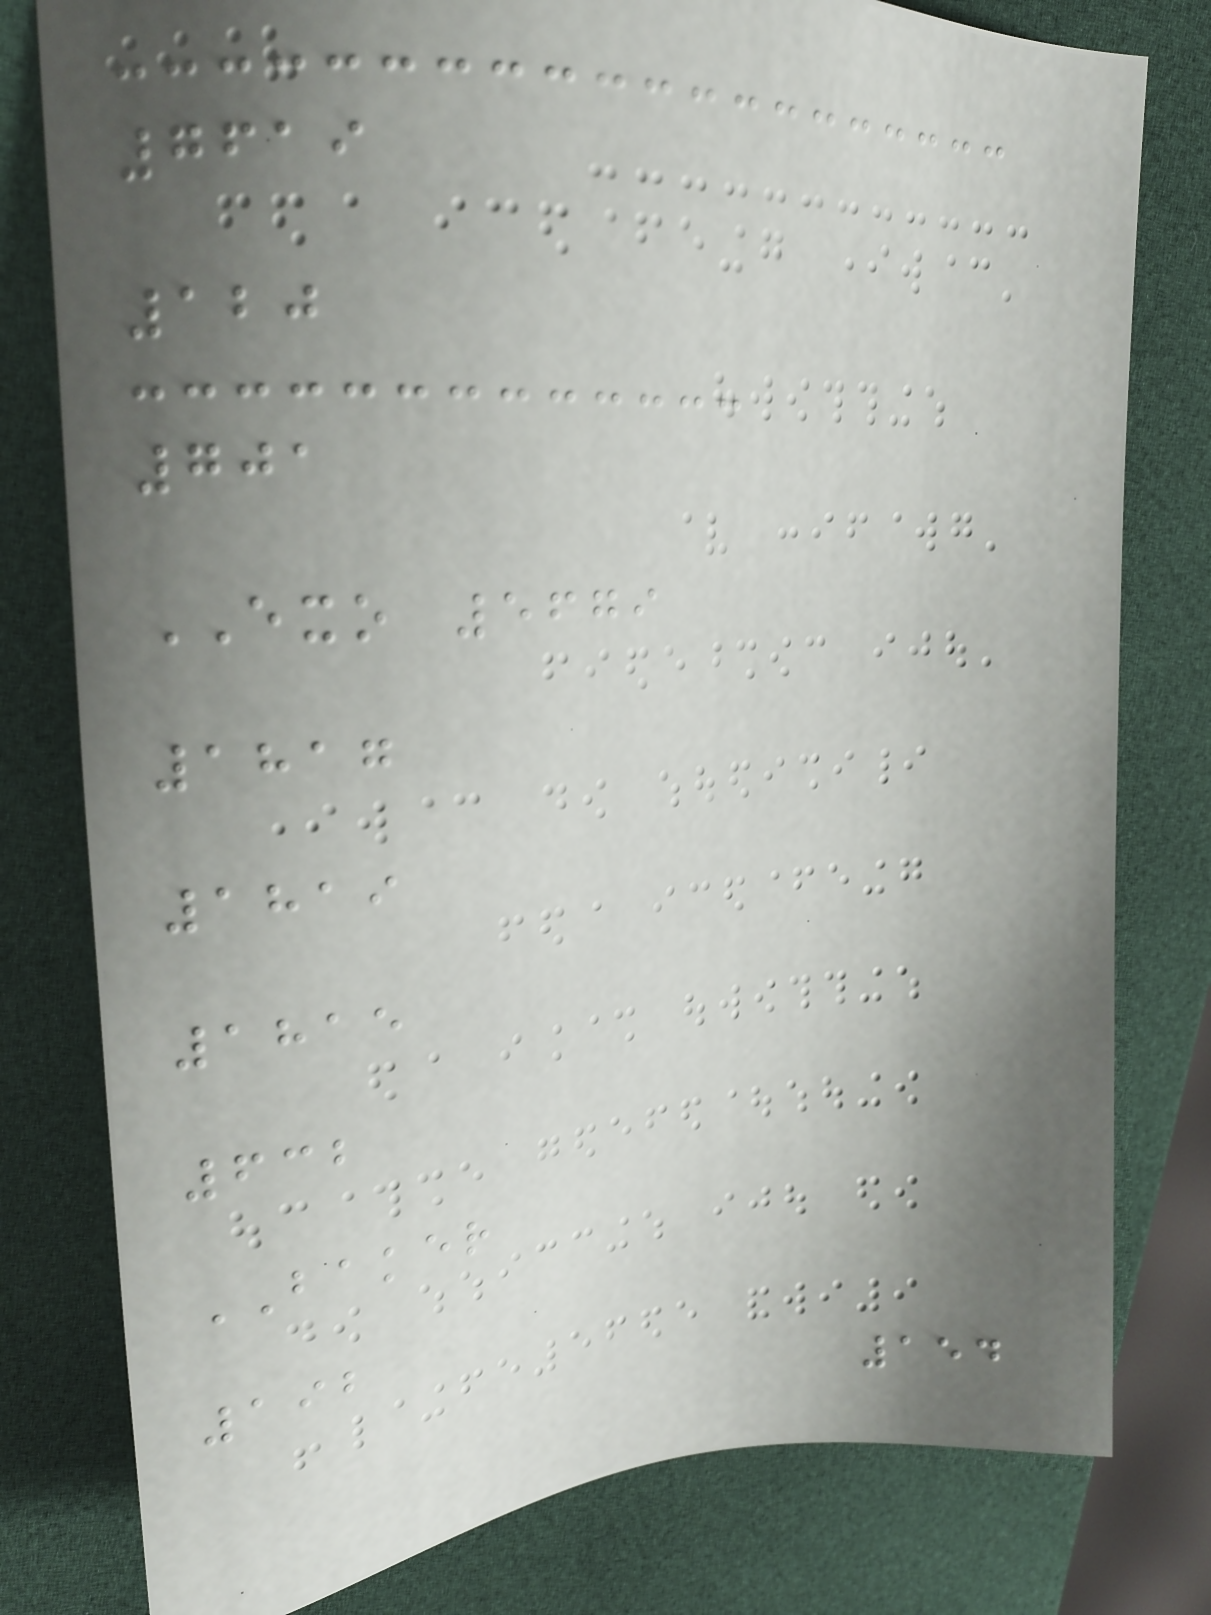7619
120
701
EXO 5679
1817
1819
1815
632
BAKER
192
154
